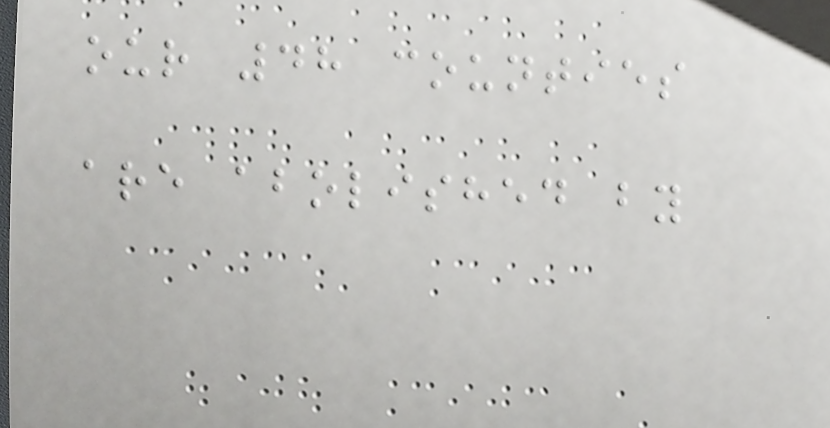our 48 counties
are abolished by
